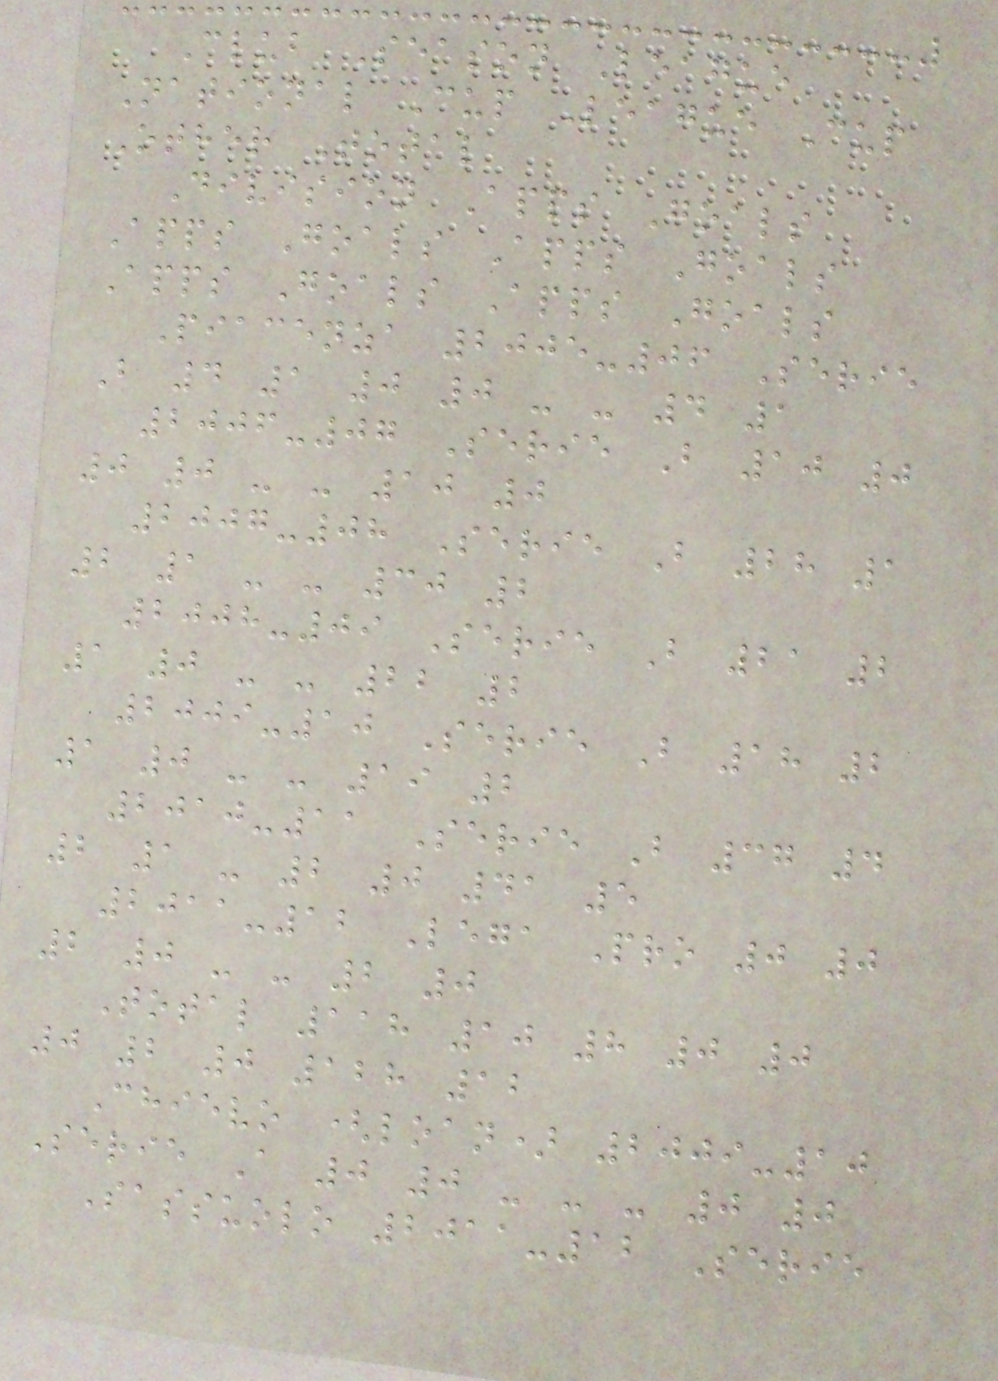Club Season League
National Cup League Cup
Other Total
Division Apps Goals
Apps Goals Apps Goals
Apps Goals Apps Goals
Piacenza 2005-06 Serie
B 4 1 0 0 - - 4 1
2006-07 Serie B 10 0
0 0 - - 10 0
2007-08 Serie B 28 1
2 1 - - 30 2
2008-09 Serie B 21 2
1 0 - - 22 2
2009-10 Serie B 18 2
1 0 - - 19 2
2010-11 Serie B 37 4
2 1 - 2 0 41 5
2011-12 Lega Pro 0 0
2 0 - - 2 0
Total 118 10 8 0 0
0 2 0 128 12
Chievo (loan) 2009-10
Serie A 0 0 - - - 0 0
Sassuolo 2011-12 Serie
